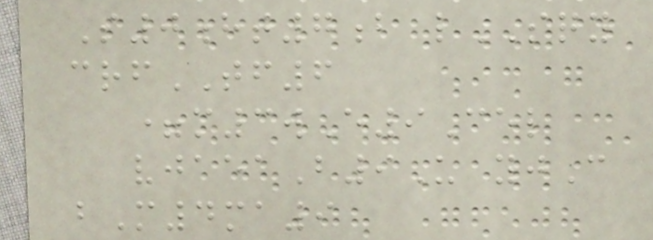S0ht7b lSQY
crfTF6
=m3wE9Cel
vjaeaB9U yjC
bM4ma9
